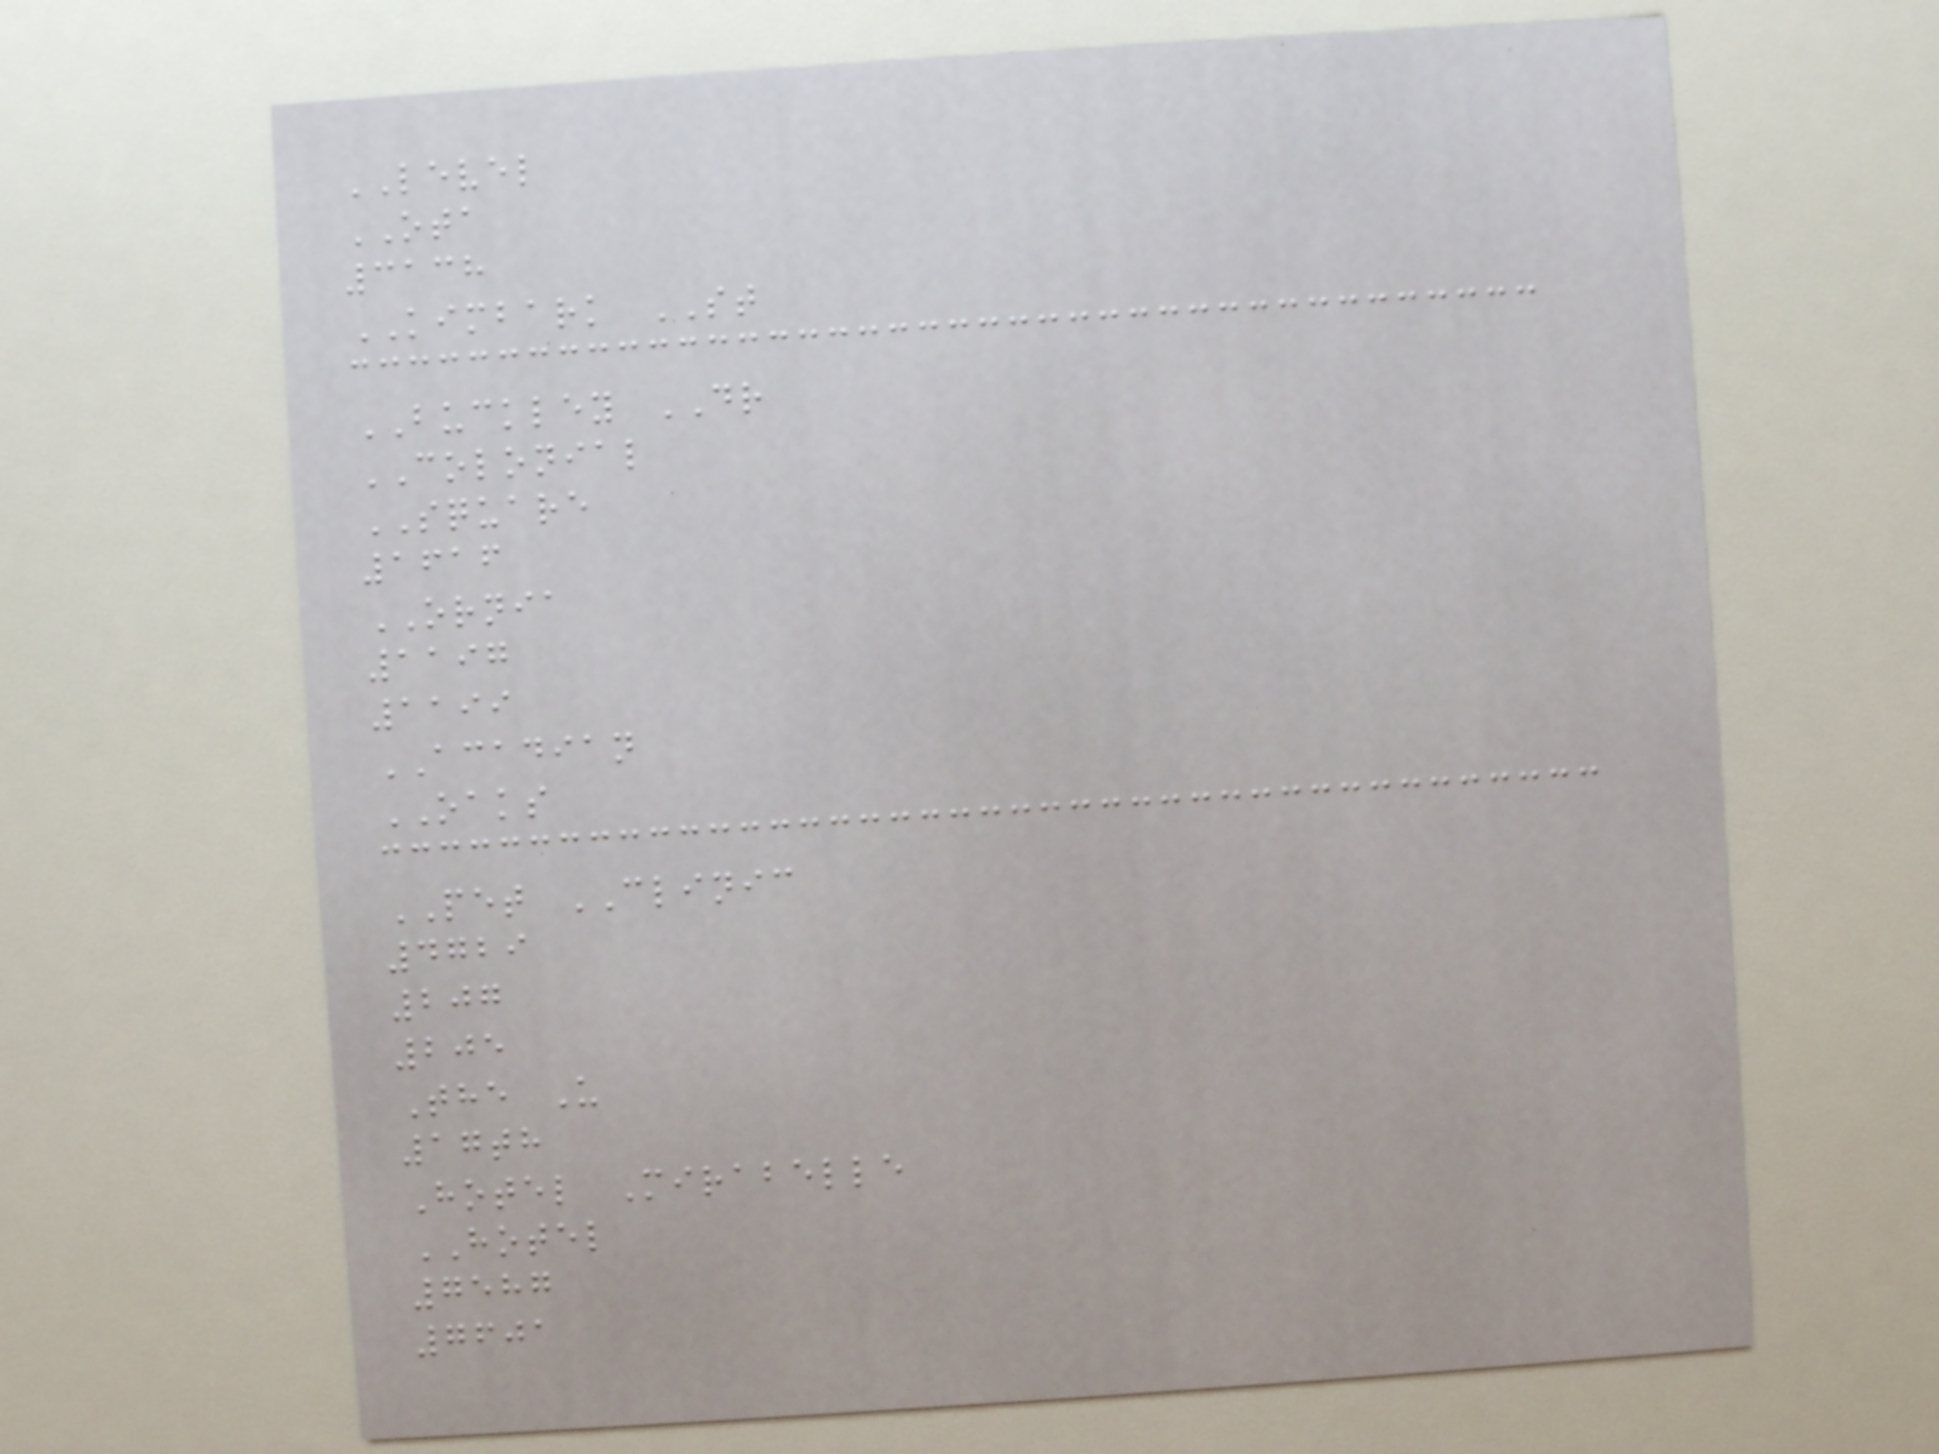LEVEL
OTA
3138
KIMBARK ST
BUCKLEY DR
COLONIAL
SQUARE
1616
ORNIA
1197
1199
ACADIAN
OAKS
PET CLINIC
4729
207
205
The U
17th
Hotel Mirabelle
HOTEL
7587
7601
